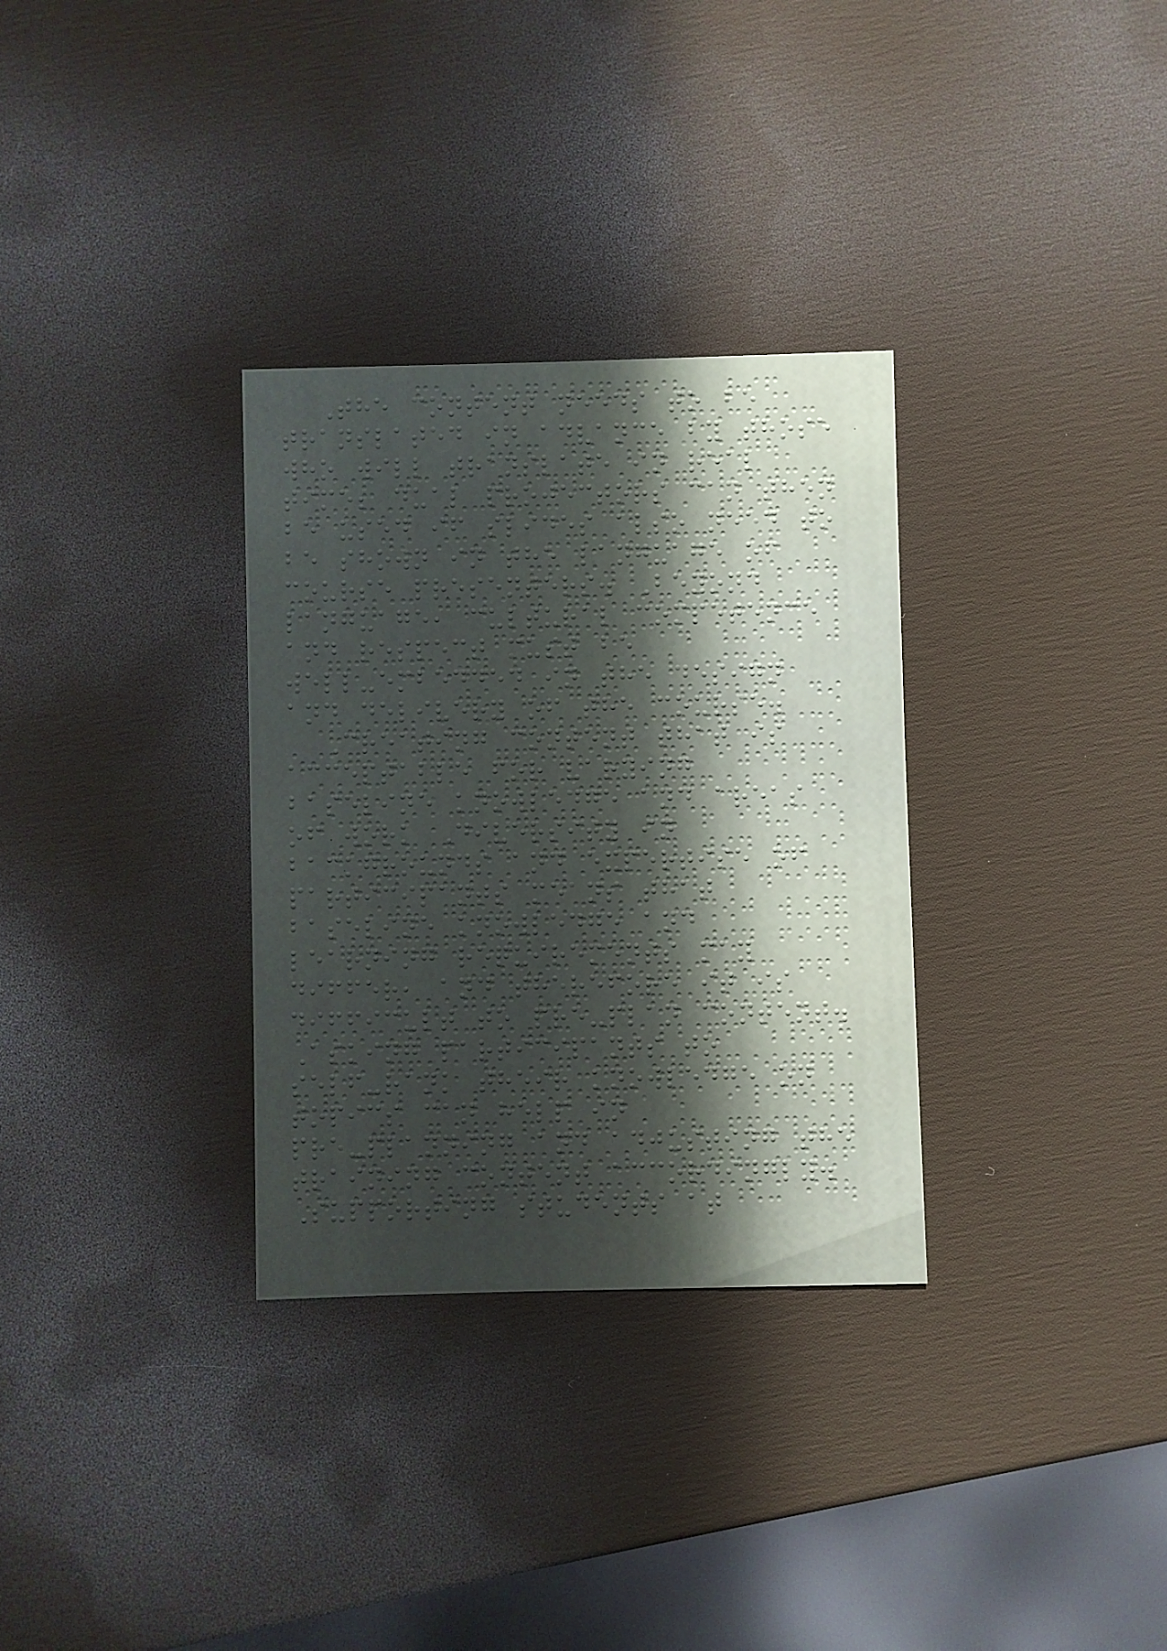The content needs to be
translated in advance by those
who will translate in real
time; dual projectors can then
be used if slides also need to
be shown in the language of
course presenters. Beyond
language, cultural competence
and respect must be
well-embedded in the design
and delivery of the course.
Creating content that is
acceptable for varying
baseline knowledge and areas
of work Diversity in
backgrounds and expertise of
participants means that
baseline knowledge and
learning requirements may
differ, and therefore it is
difficult to pre-plan content.
Asking participants to
self-rank their knowledge on
topics can help in
pre-planning and adjusting the
training content accordingly.
Supporting students at
